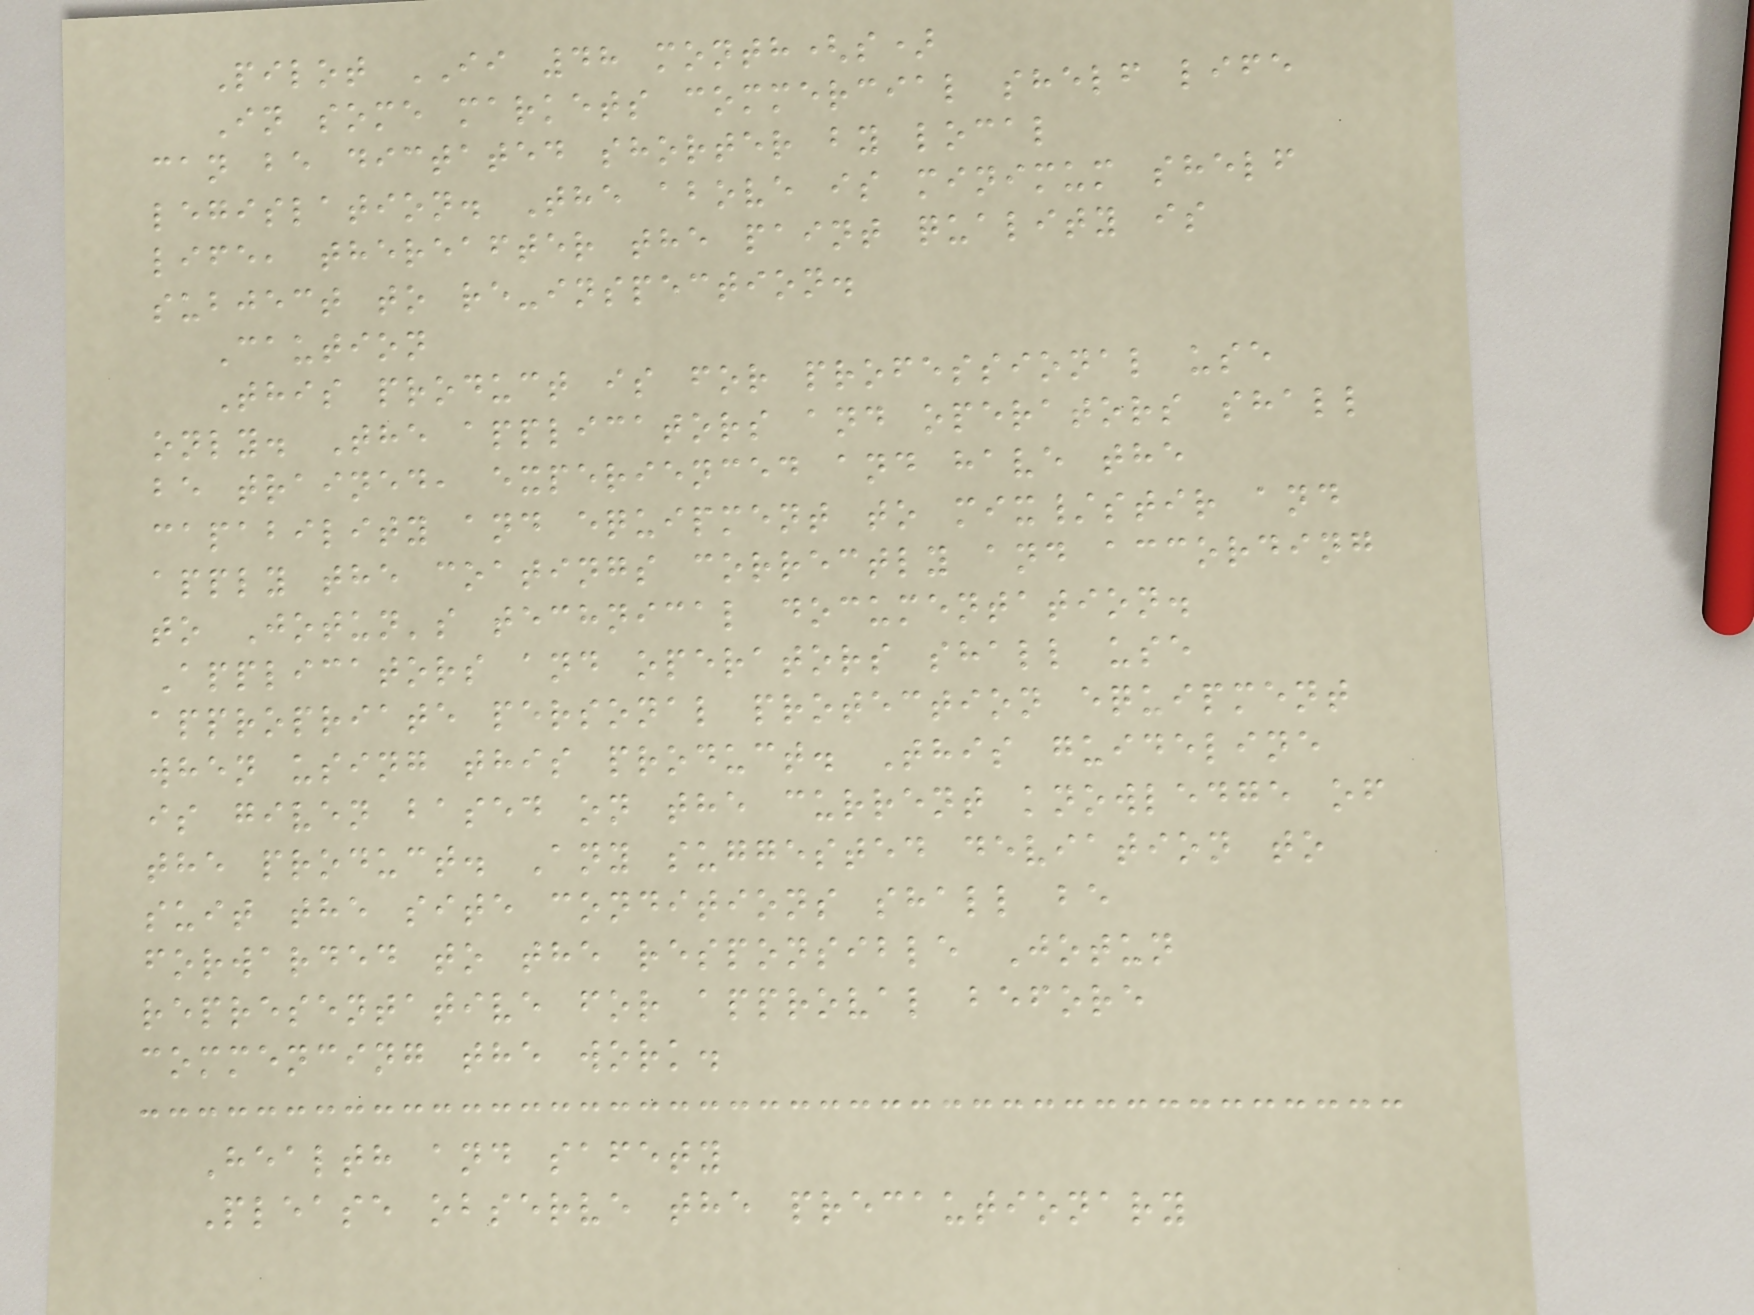Pilot II 48 month(s)
In some markets commercial shelf life
can be dictated shorter by local
legislation. The above is minimum shelf
life, thereafter the paint quality is
subject to re-inspection.
Caution
This product is for professional use
only. The applicators and operators shall
be trained, experienced and have the
capability and equipment to mix/stir and
apply the coatings correctly and according
to Jotun's technical documentation.
Applicators and operators shall use
appropriate personal protection equipment
when using this product. This guideline
is given based on the current knowledge of
the product. Any suggested deviation to
suit the site conditions shall be
forwarded to the responsible Jotun
representative for approval before
commencing the work.
Health and safety
Please observe the precautionary
